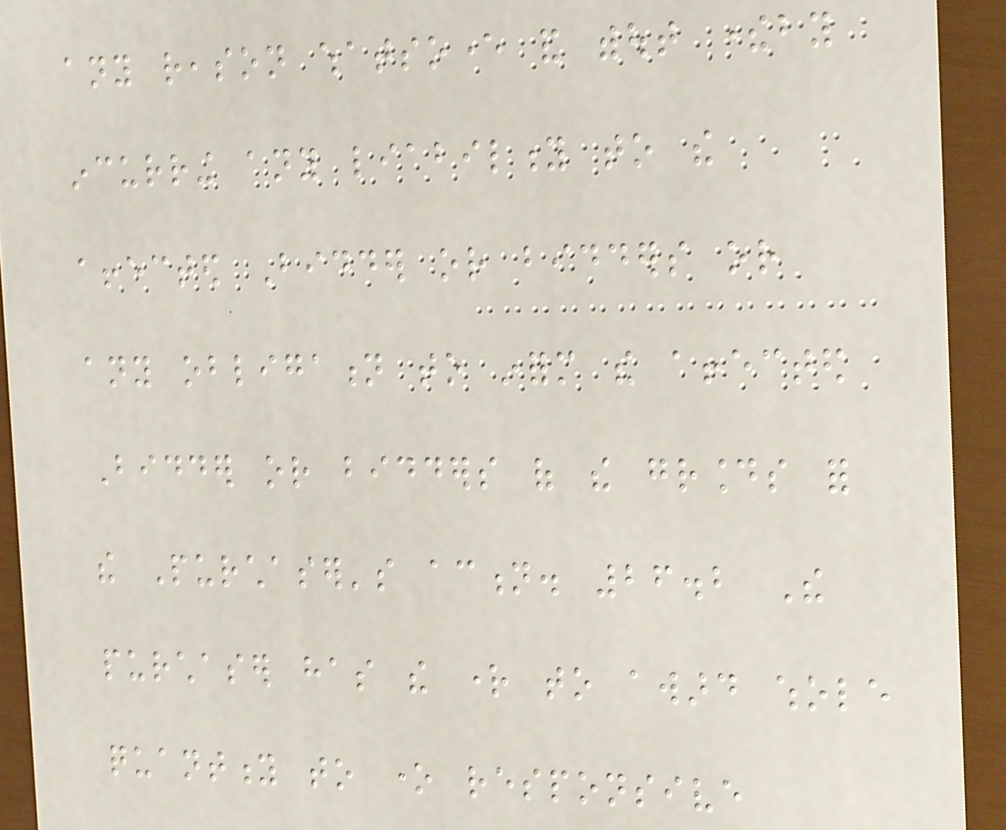any reason whatsoever and without thereby
incurring any liability to the
affected Bidder or bidders or
any obligation to inform the affected
Bidder or bidders of the grounds for
the Purchaser's action. 26.2 The
purchaser has the right to award whole
quantity to one responsive
